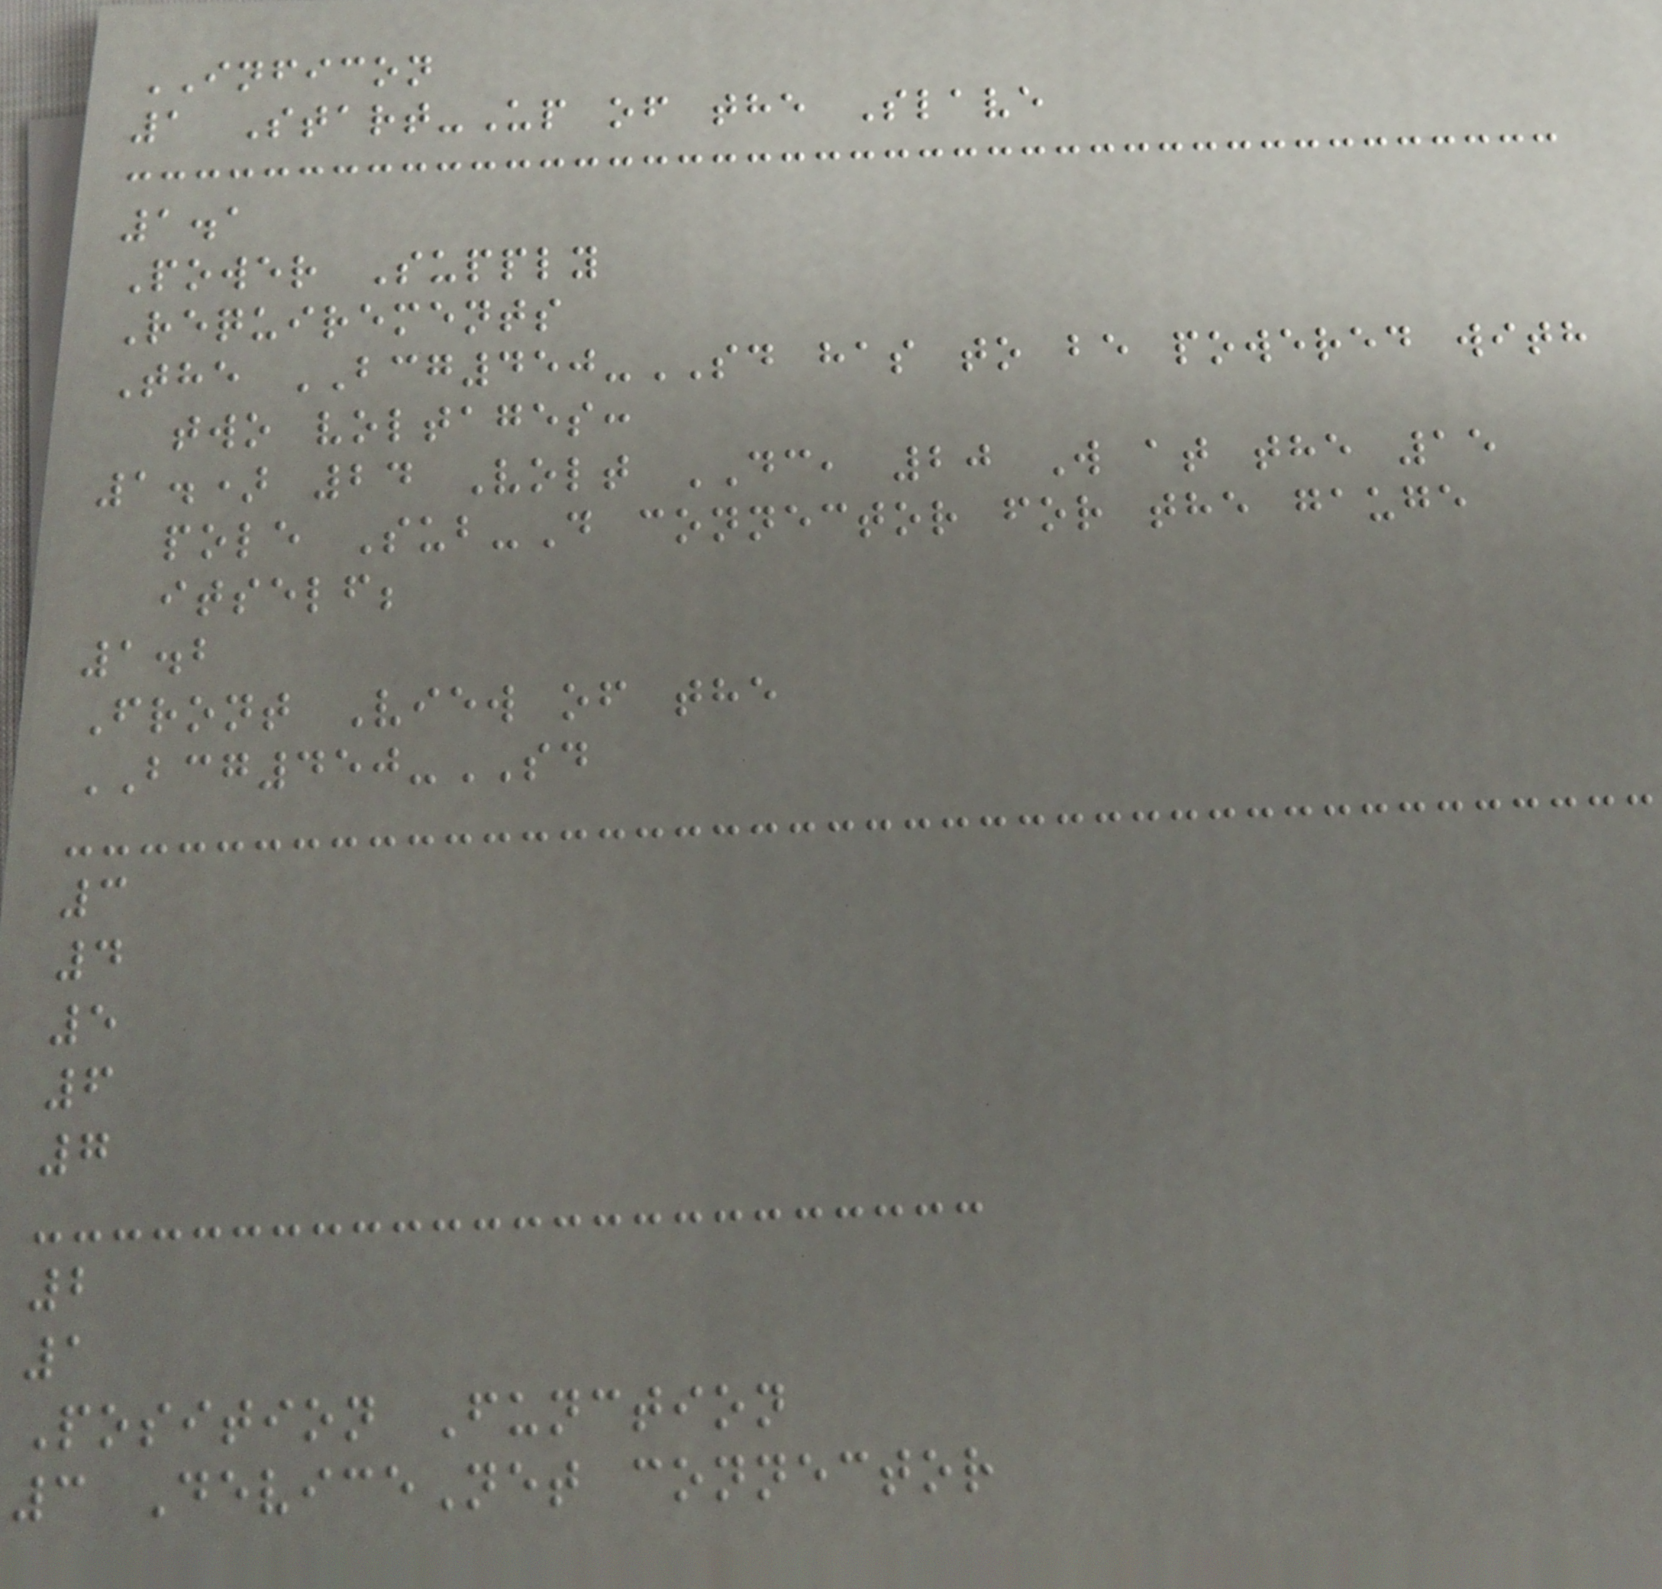INFICON
1 Start-Up of the Slave
1.1
Power Supply
Requirements
The BCG450-SD has to be powered with
two voltages:
1.) 24 Volt DC, 20 W at the 15
pole Sub-D connector for the gauge
itself;
1.2
Front View of the
BCG450-SD
3
4
5
6
7
2
1
Position Function
3 DeviceNet connector
